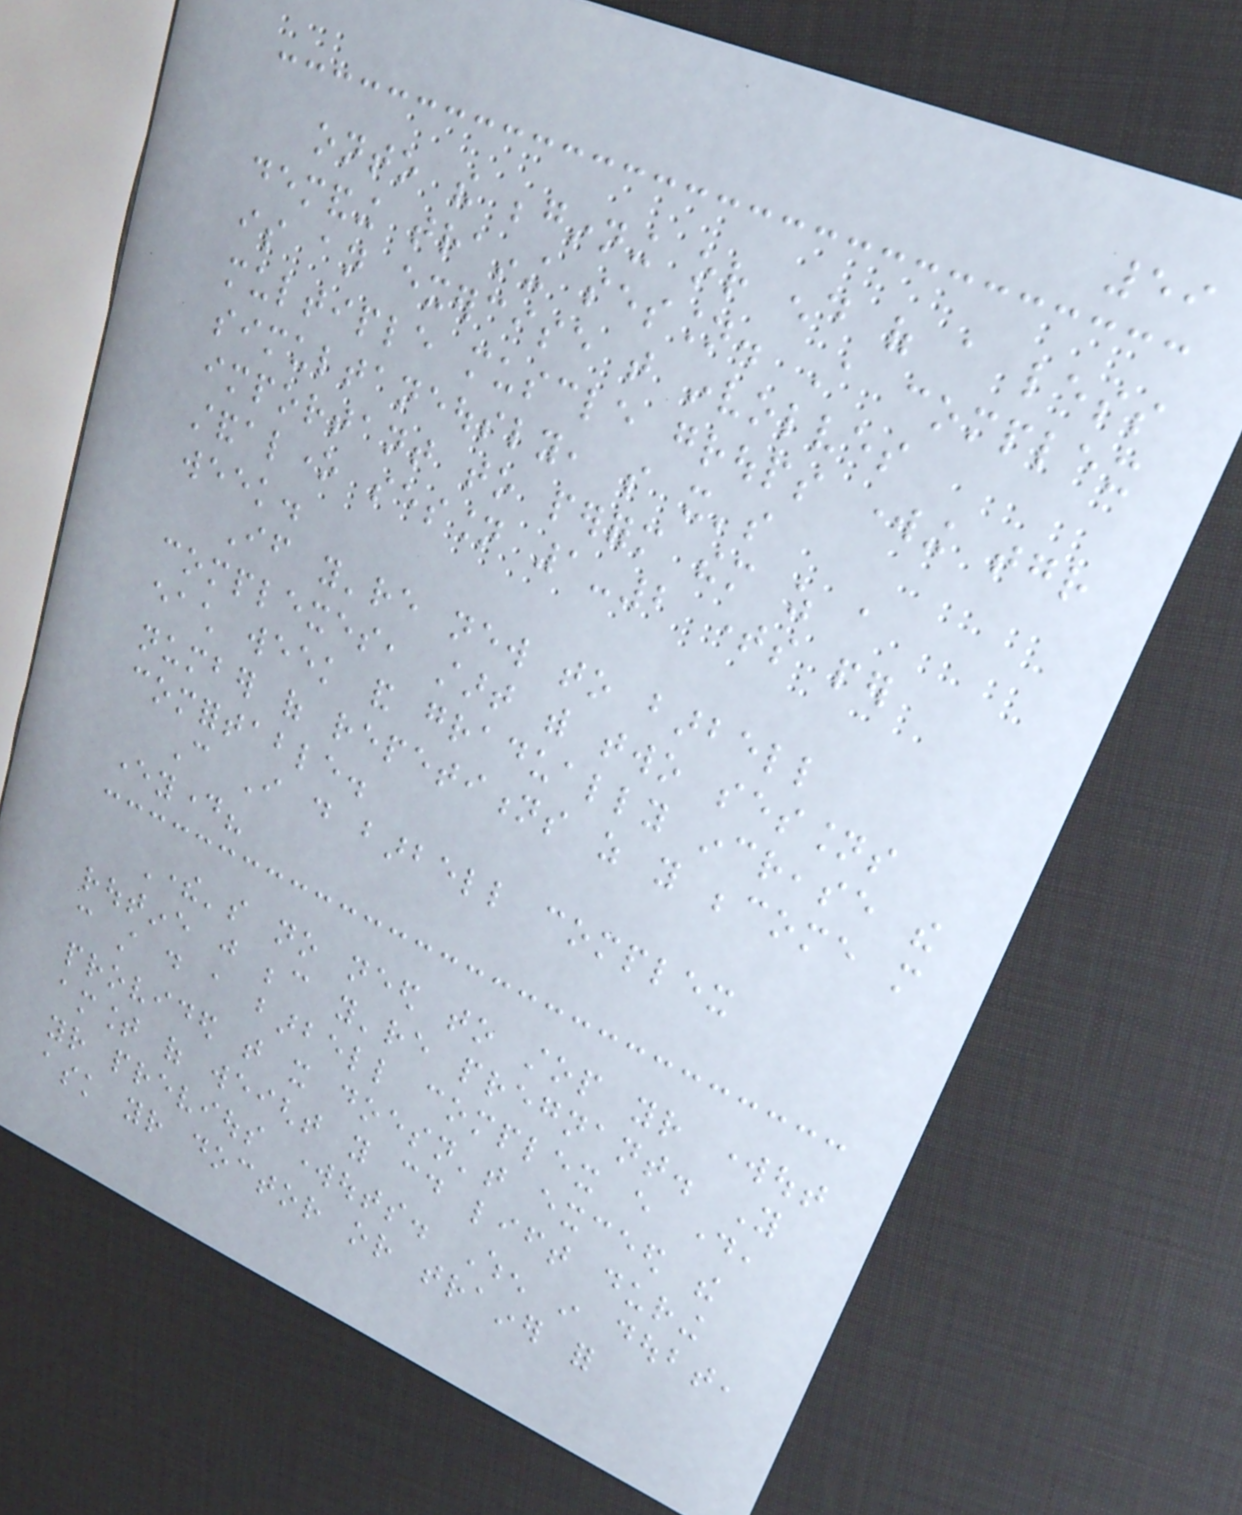59
onto the beginning or end of a less
demanding training session. A complex
is an exercise that involves
multiple muscle groups working together
simultaneously, so it's
important to perform them as a
standalone session 1-2 times per
week.
If you're new to barbell
complexes, start with two sessions
each week and gradually increase the
number of repetitions as you become more
comfortable.
Can I do barbell complex
everyday?
There's no need to stop your workout
routine just because you're pregnant. You
can still do a barbell complex every day,
provided that it doesn't exceed the
amount of weight you could lift during
your previous workouts. When in doubt,
ask your doctor or trainer for
